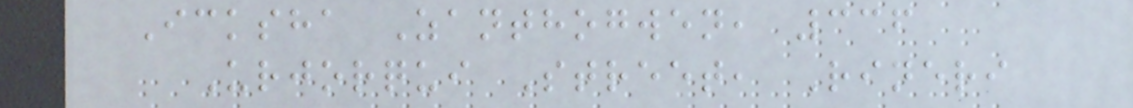Icksha Zanthogwen, 336
Urjorqui Street, Rineri
